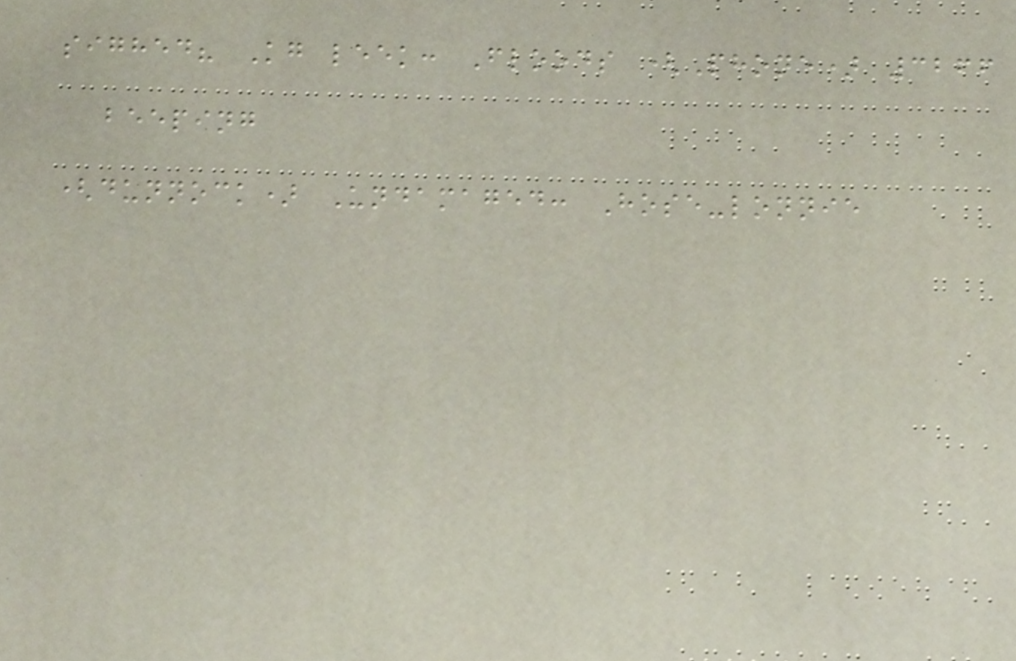sighed? Kg leek: Floods (Phone) 3266
beeping
(dunnock) Undamaged: Hose-lonnie
